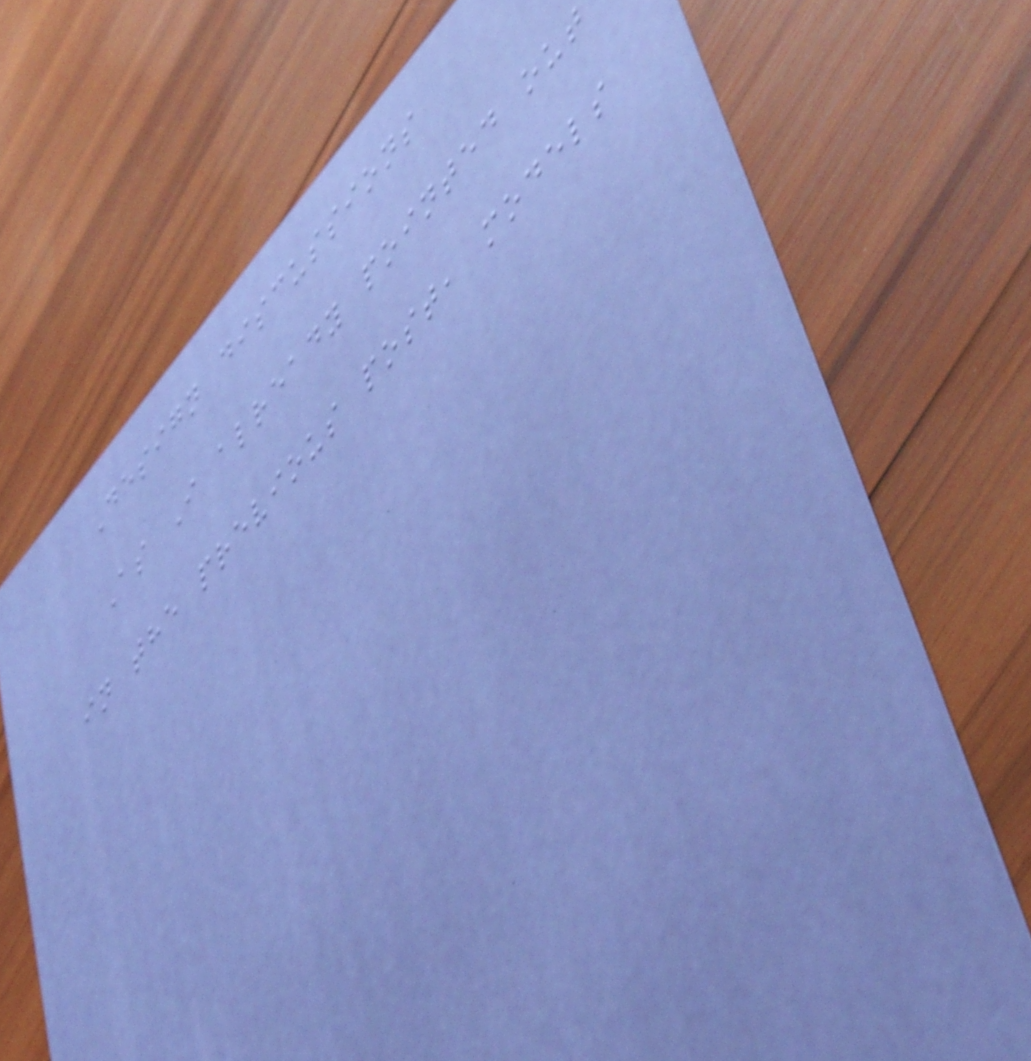Design discussions
As I already pointed out
in the previous post, models
